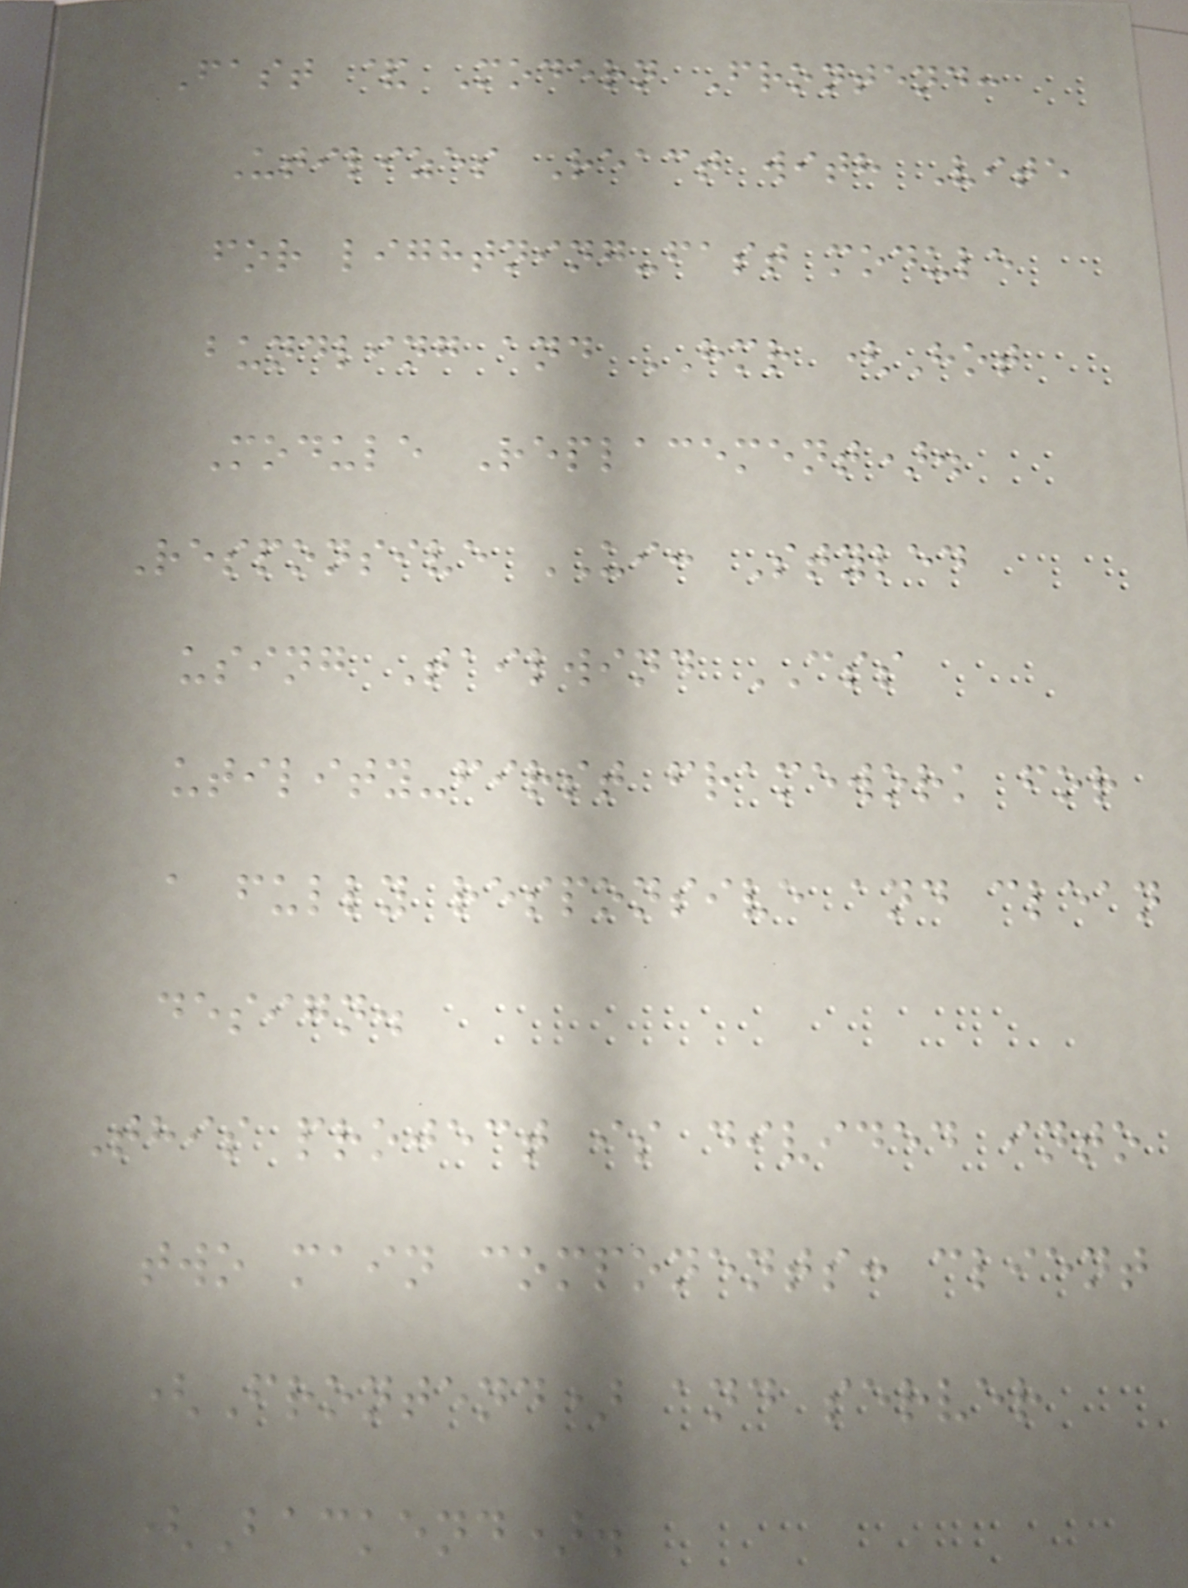Fast & Modern Frontend:
Utilizes React with Vite
for lightning-fast module
bundling and HMR (Hot
Module Replacement).
Responsive UI: Styled
using Tailwind CSS
utility-first framework for
a fully responsive and clean
design.
This project is divided into
two main components: client
(Frontend) and server
(Backend).
